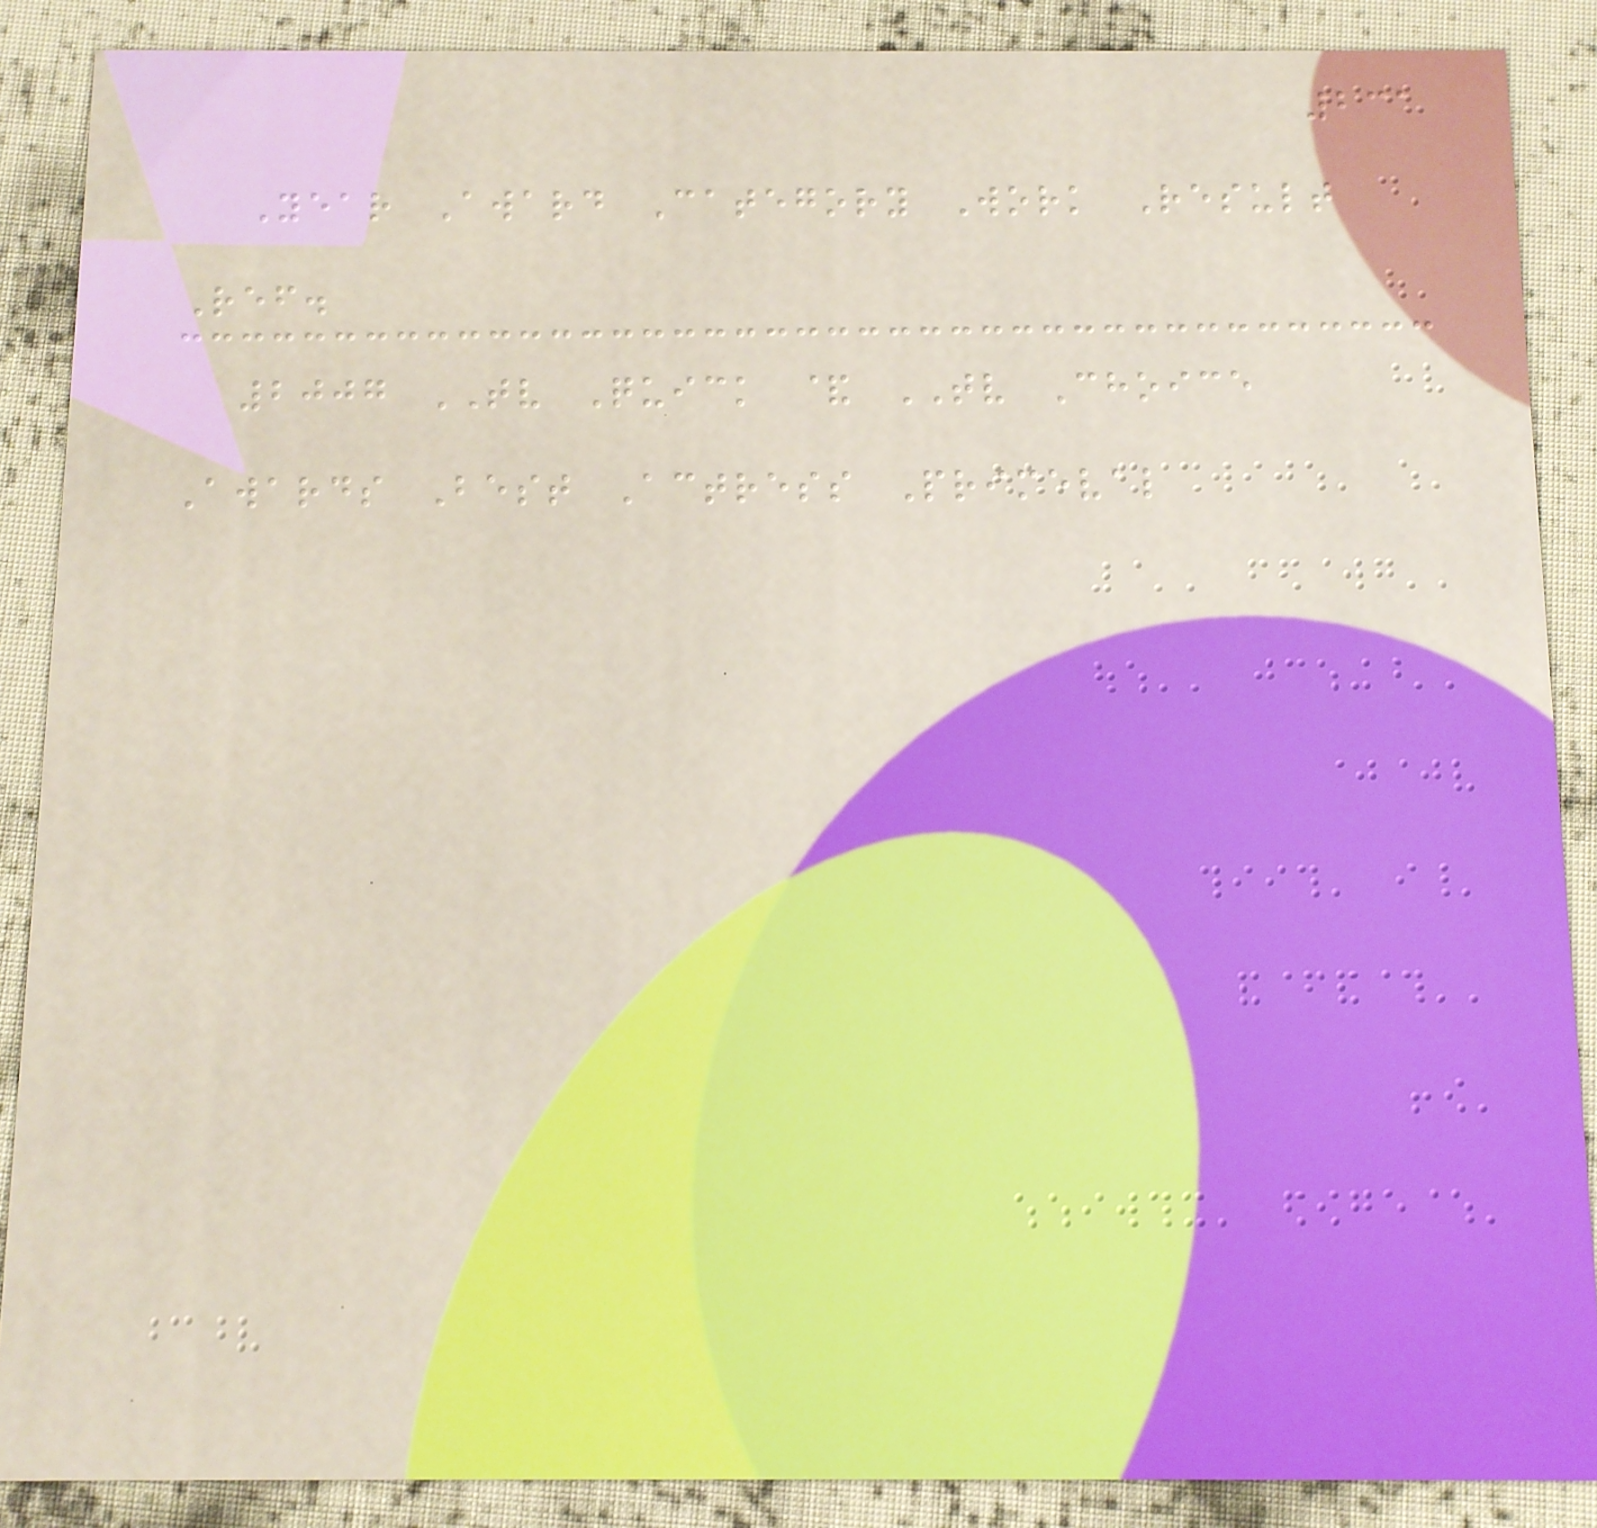231
Year Award Category Work Result
Ref.
2007 TV Quick & TV Choice
Awards Best Actress Primeval
